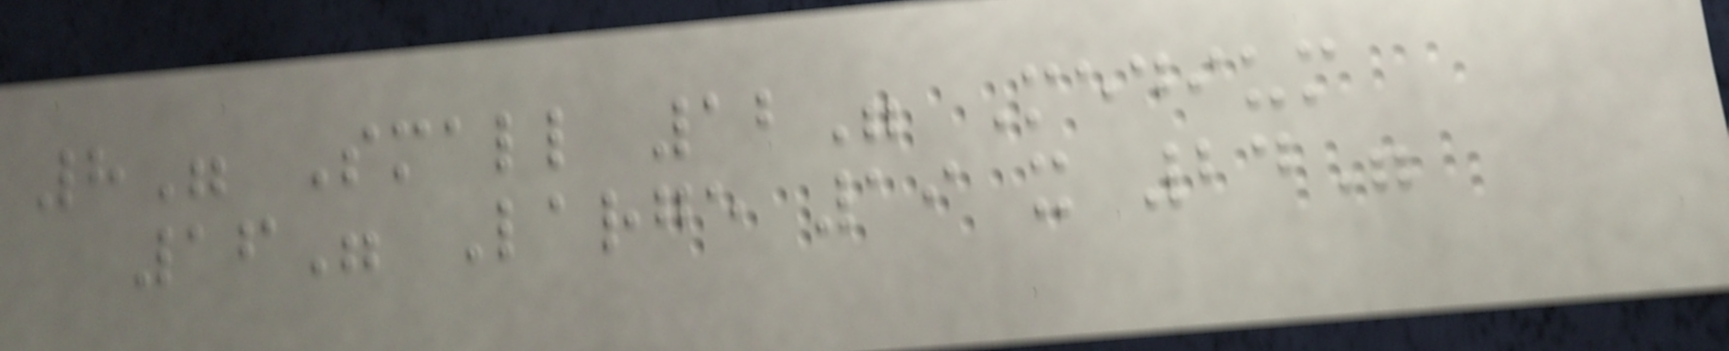8" Small 12" Medium
16" Large 19 x 24"
